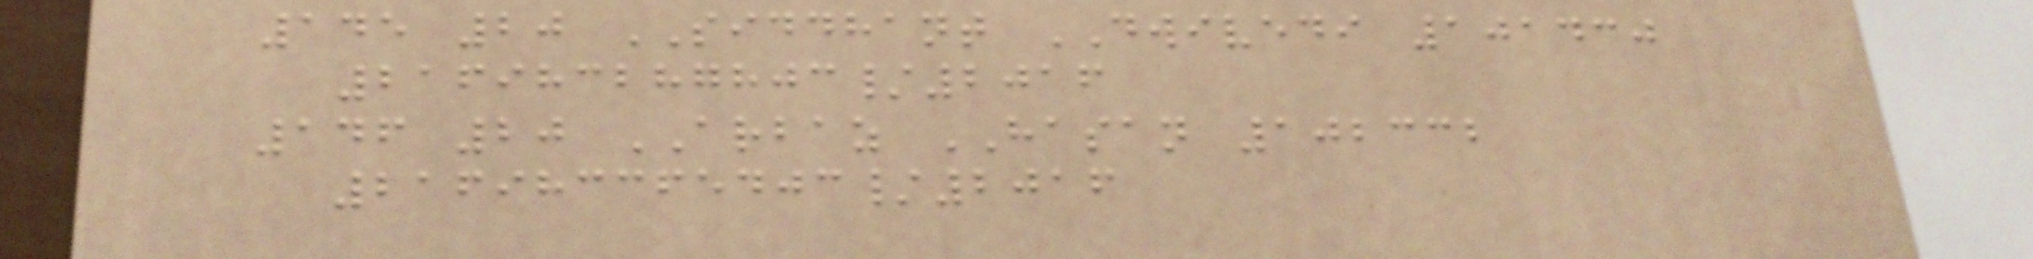145 20 SIDDHANT DWIVEDI 101430
216983287803/2016
146 20 ARBAZ HASAN 102332
216983365403/2016
